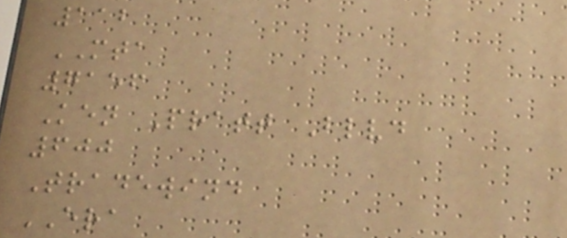112
MTA
7156
Ken Pratt Blvd
600
Tradewind
ERA
